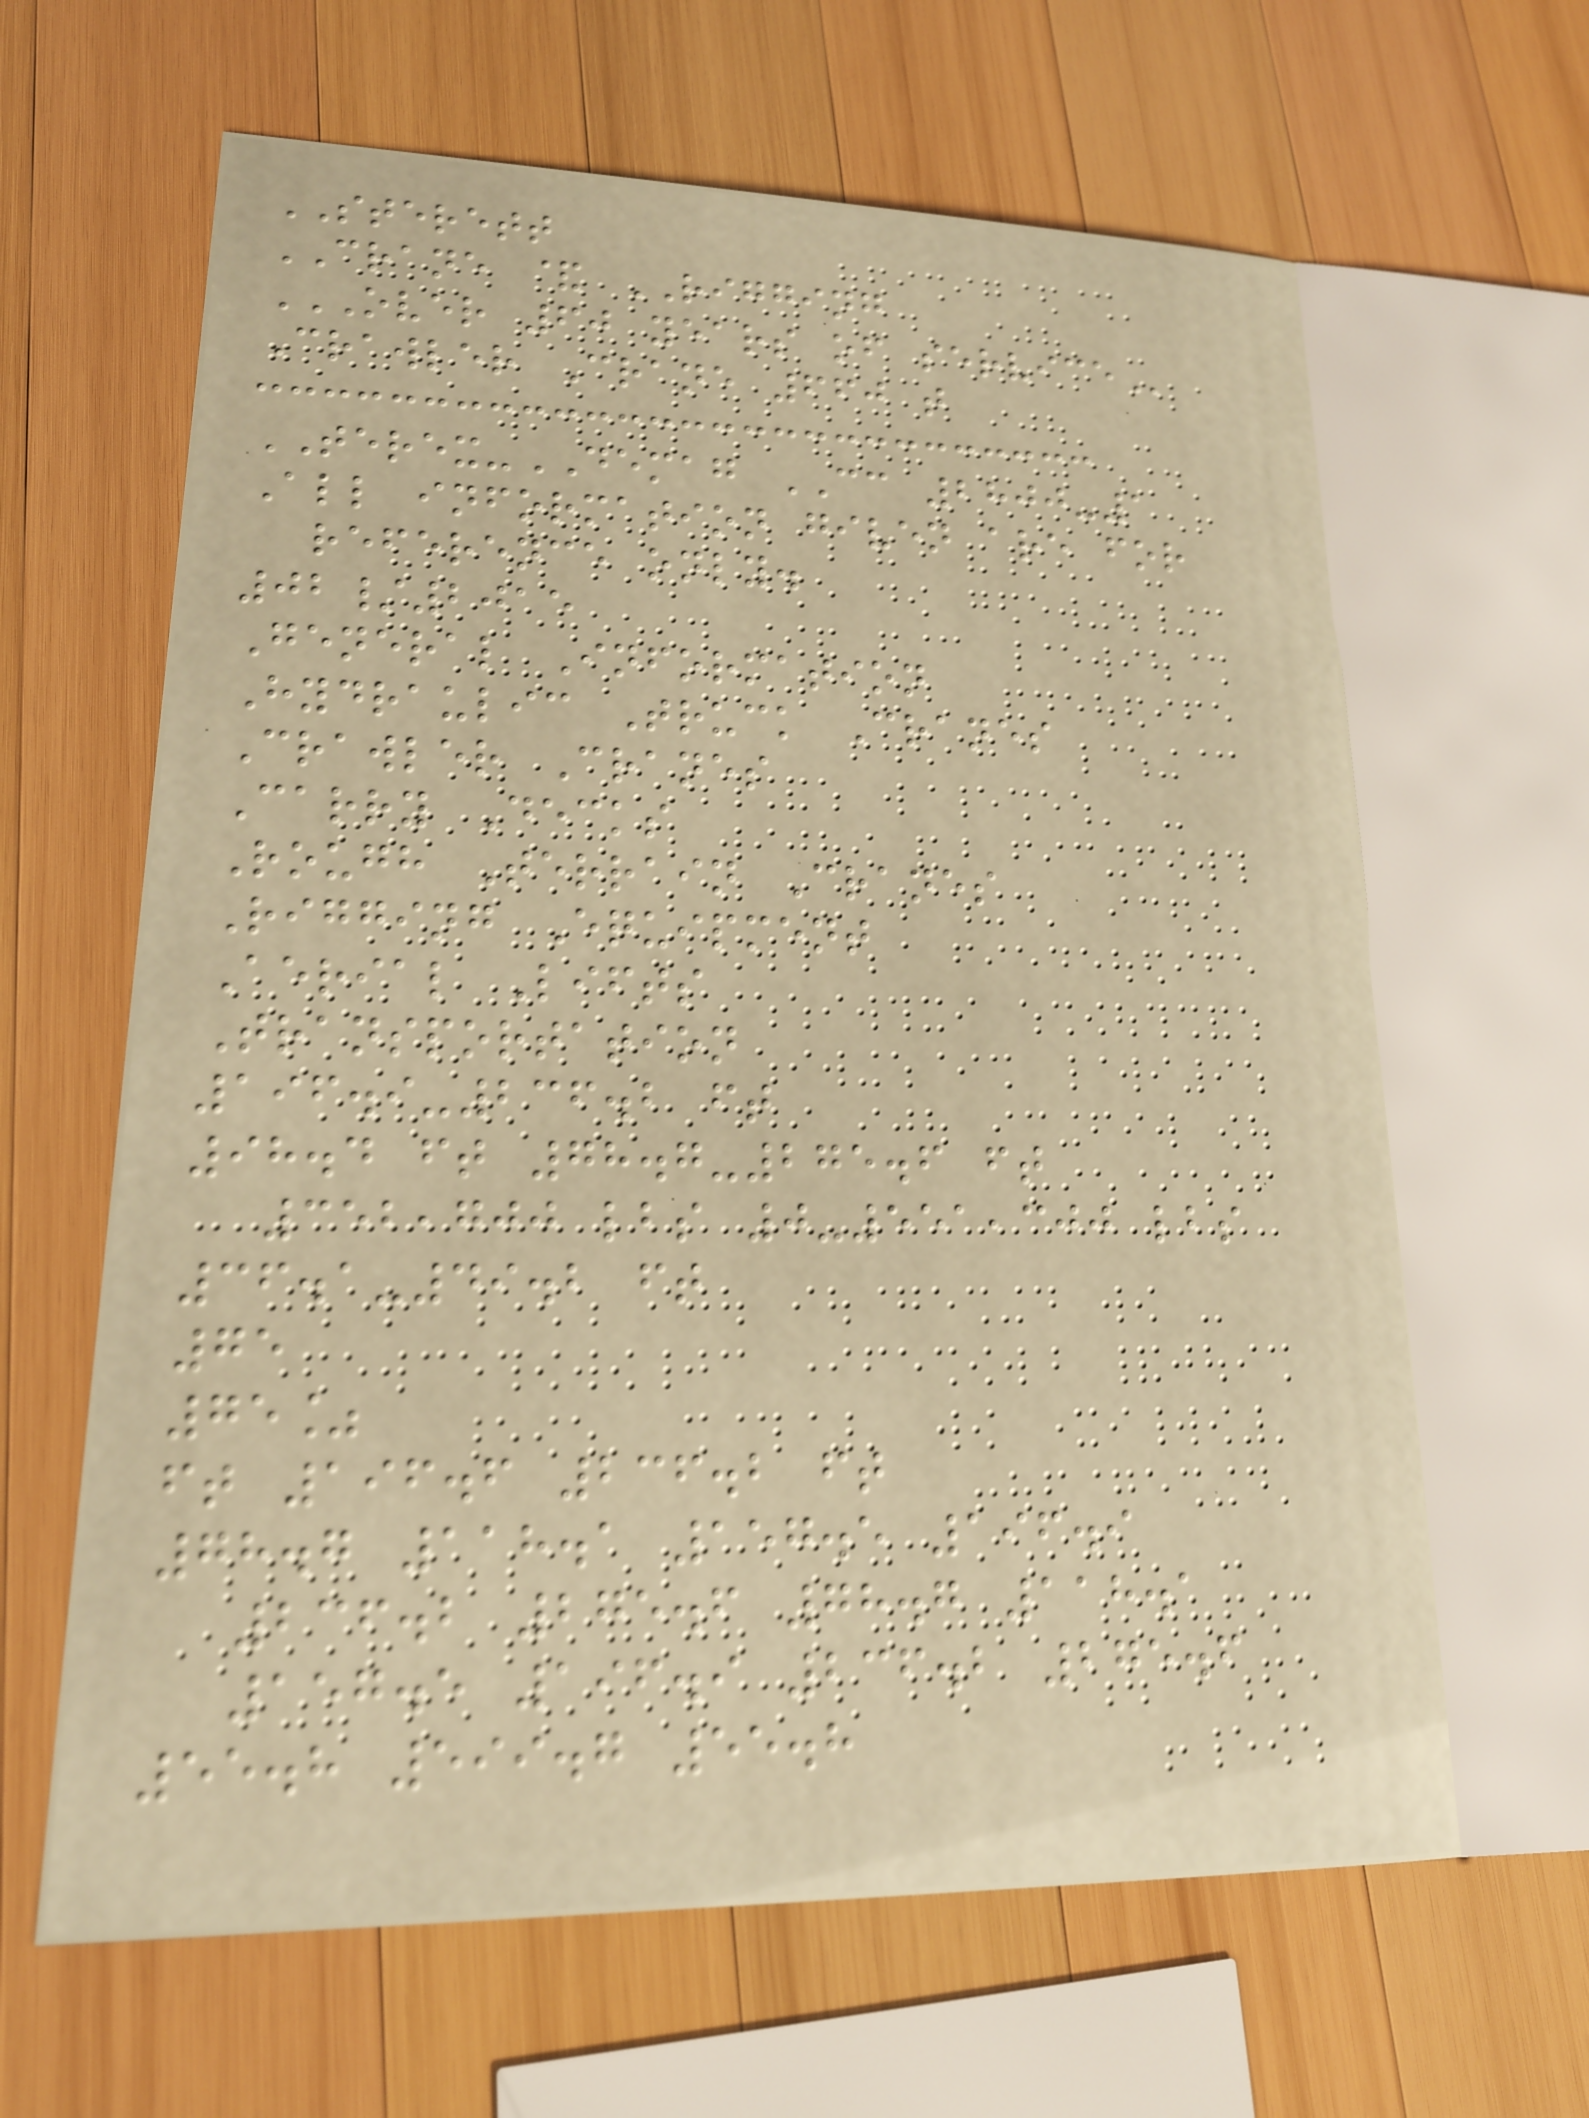STERETT
CRANE & RIGGING
OVER 60 YEARS OF SERVICE
Crawler Crane 660 t
TEREX-DEMAG CC 2800-1
All information given are for
reference only.
02/2015
General Information
Hydraulic Truck Cranes
Crawler Cranes
Carry Decks
Rough Terrain Cranes
Rigging Equipment
Aerial Lifts
Transportation
196.9-236.2 ft
98.4 ft 78.7-275.6 ft
352,700 lbs 0-551,300 lbs
36.1-49.2 ft
75
75%
ft 196.6 236.2 ft
78.7 118.1 157.5 196.9
236.2 275.6 78.7 118.1
157.5 196.9 236.2 275.6
55.8 599.7 55.8
